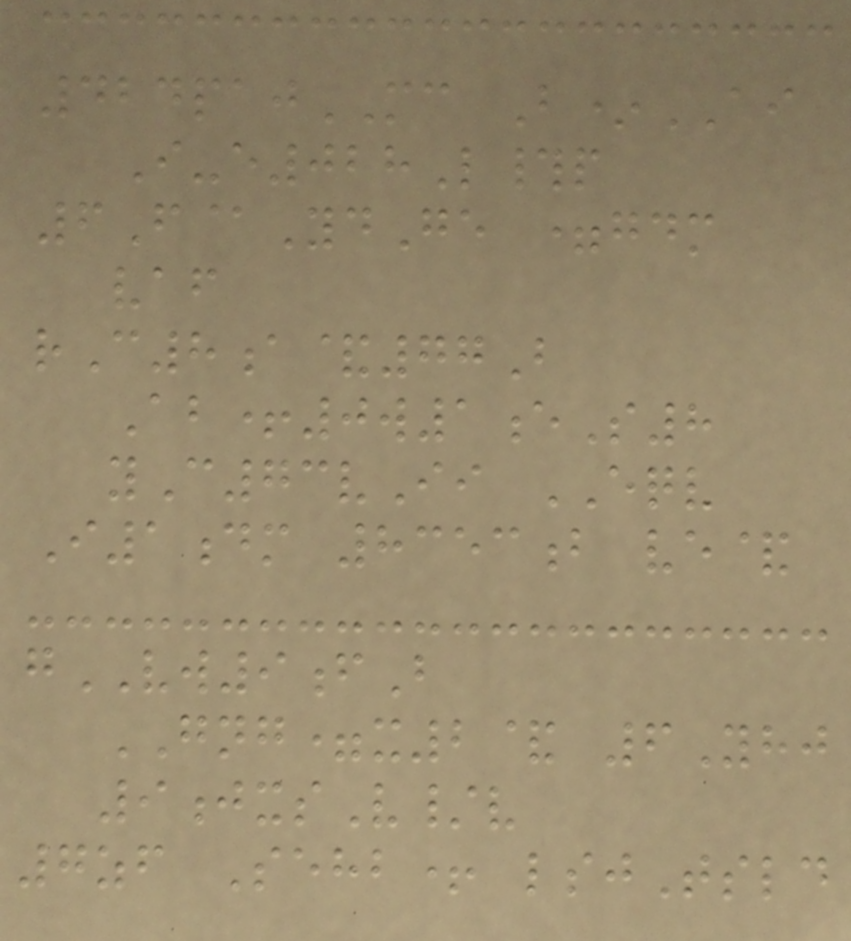424pajMC B*AI
I-e028L#p
6F@YdGe =gdm
vaf
rC8a&77B
Ab+0w1eS8
yC73vIi EQV
I1dm 8353b ve&
gVW9fB
GNG=x2& 6Yhj
9jxsV/v
7zf Sehb+ lsjTsld
